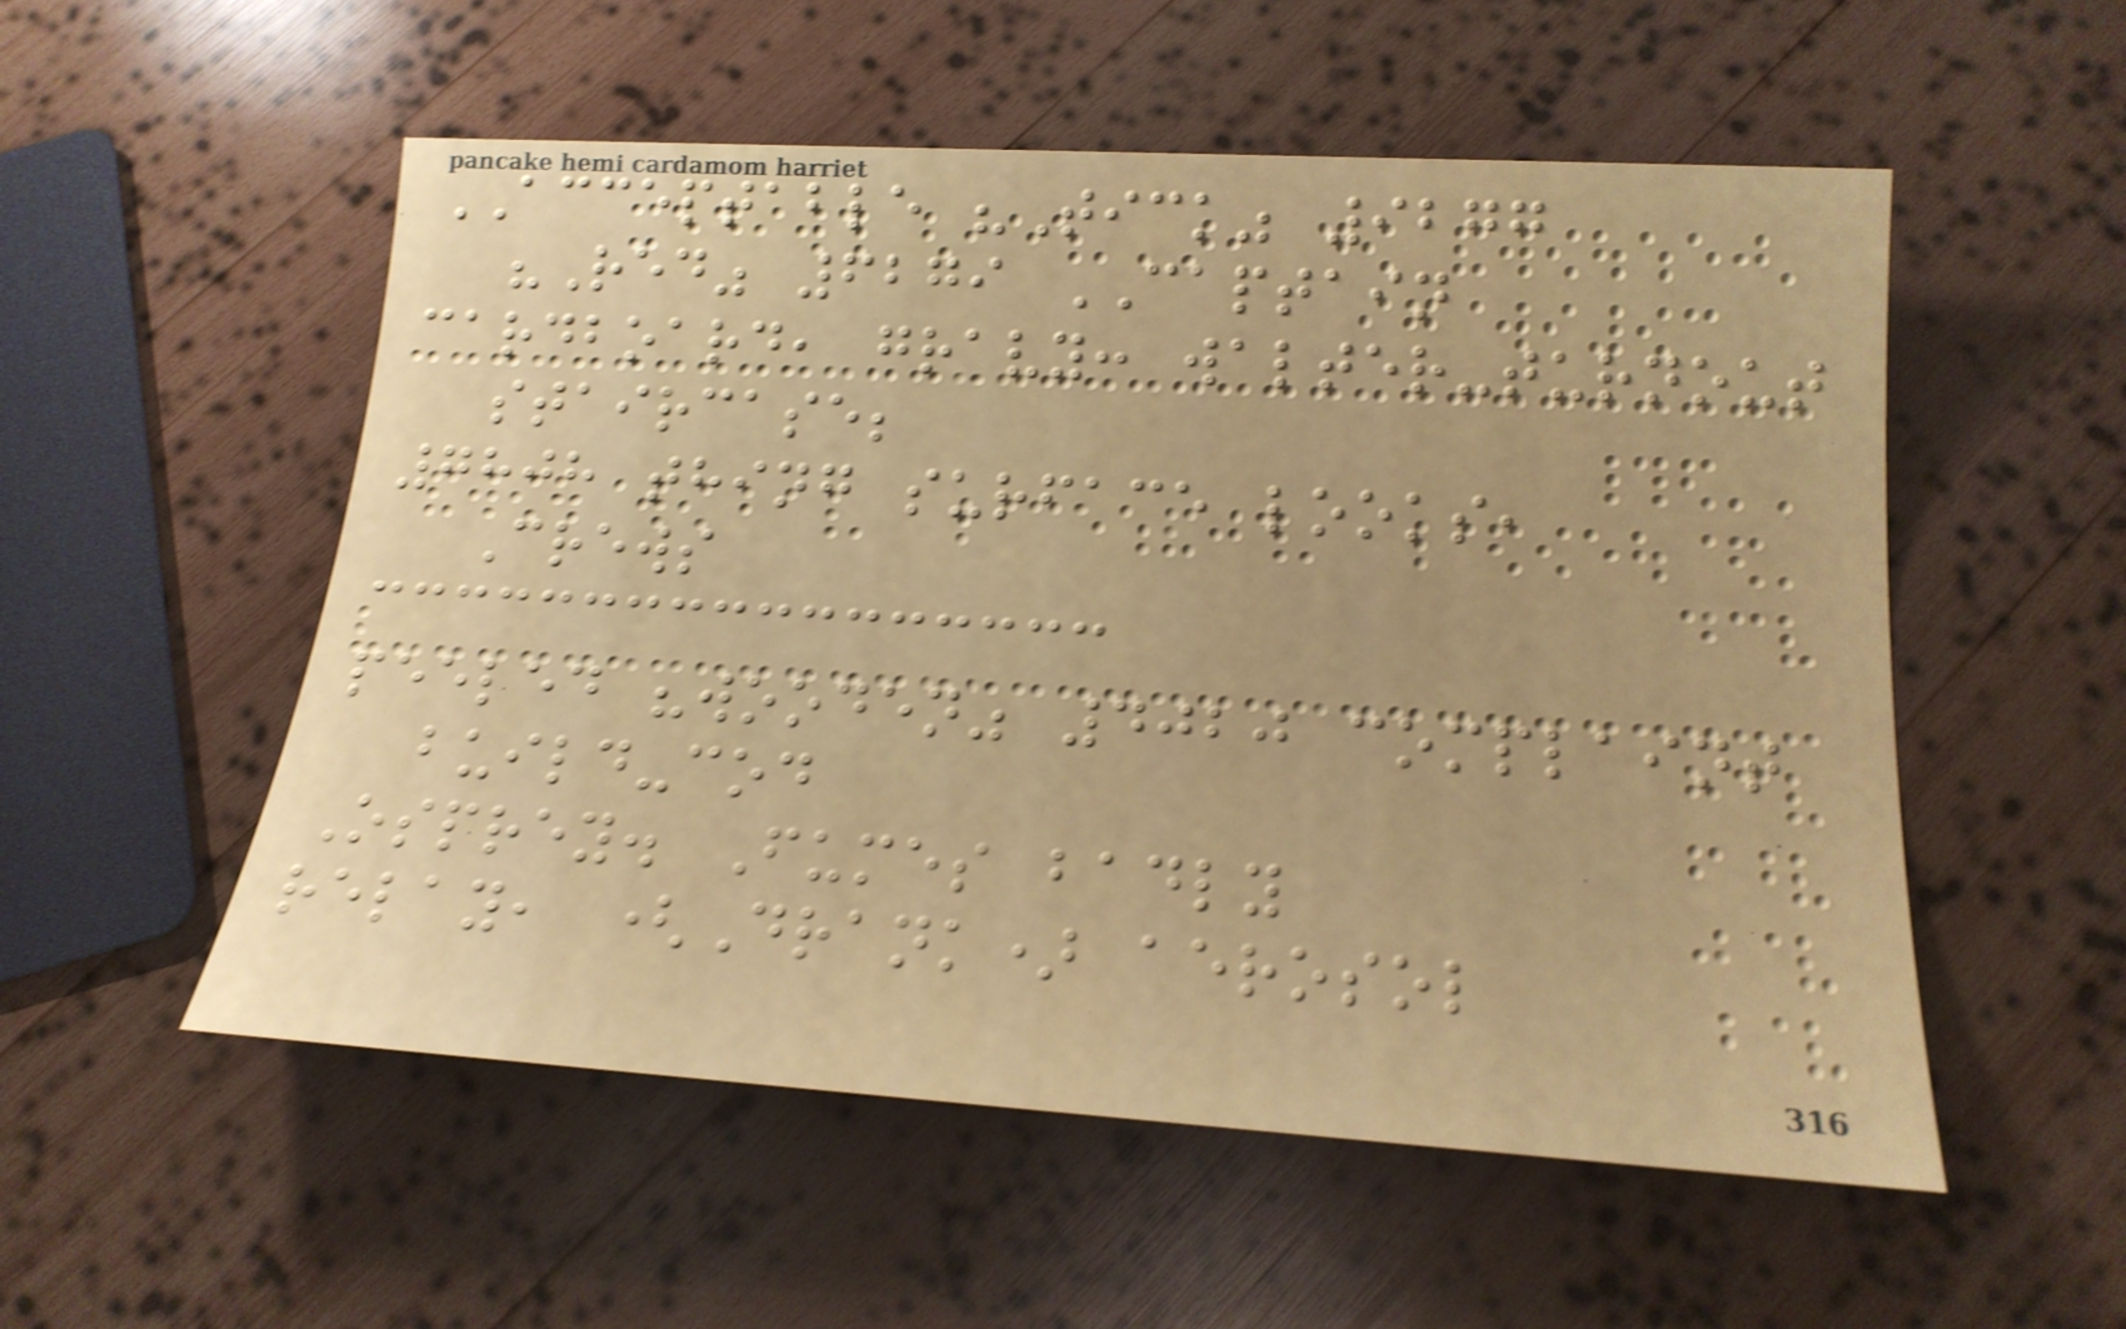ACCEPTABLE "Tick" 9277
"Red" 6279 CAPTAIN
cardboard, gravy: walter-turnout
staircase;
7808 thing surface looks,
Crews
peeled "wooden" 4020 complaint
build-cod
Osprey. Fumes badly
relay, (Drank) aerosol
